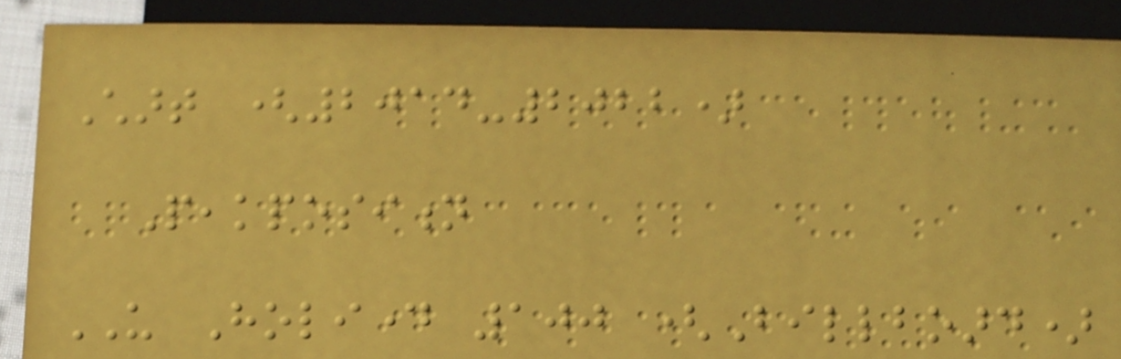Chart (2014-2022)
Peakposition
US Holiday 100 (Billboard)
